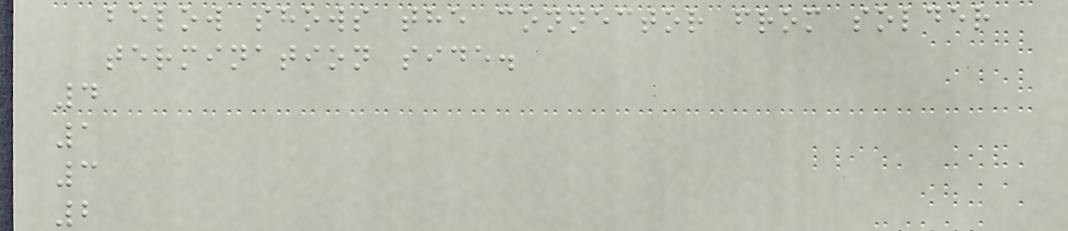below shows the connector from solder
termination side.
4
1
3
2
